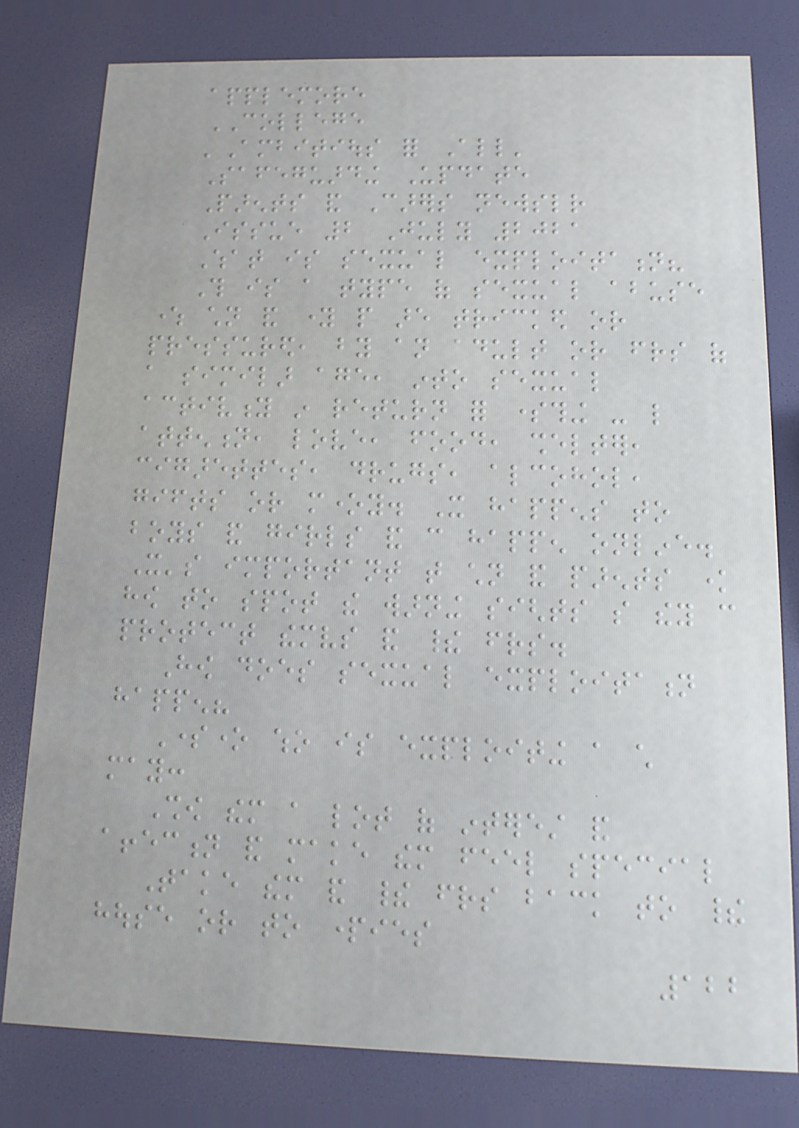applemore
COLLEGE
'Ambitious for All'
Safeguarding Update
Parents and Carers newsletter
Issue 2 July 2021
What is sexual exploitation?
This is a type of sexual abuse
where children and young people are tricked or
pressured, by an adult or friends of
a similar age, into sexual
activity in return for something - like
attention, love, food, shelter,
cigarettes, drugs, alcohol,
gifts or money. It happens to
boys and girls and can happen online.
It's important that children and parents know
how to spot the warning sights so they can
protect themselves and their friends.
How does sexual exploitation
happen?
Someone who is exploiting a child
may:
Show them a lot of interest and
affection and make them feel special
Take them and their friends back to their
house or to parties
122
